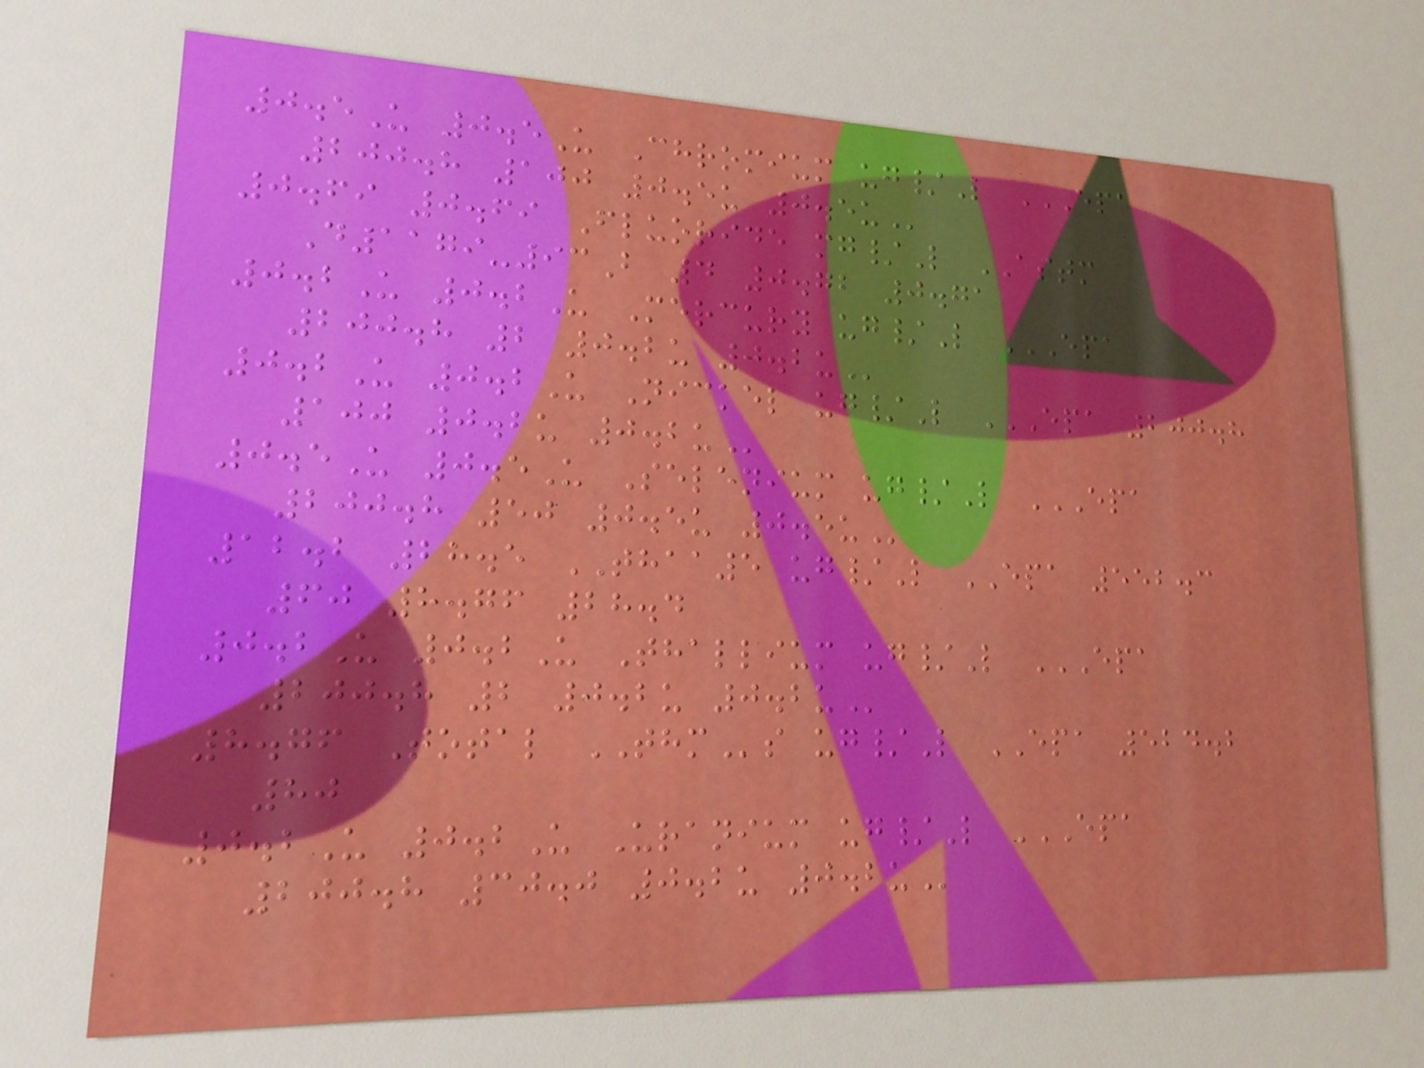0.5U 0.5U Chromium ug/L EPA
200.8 100 0.5U 0.5U
0.69 0.69 Fluoride mg/L ASTM
D1179-93B 4 0.72 0.71
0.2U 0.2U Mercury ug/L EPA
200.8 2 0.2U 0.2U
0.2U 0.2U Nickel ug/L EPA 200.8
100 0.2U 0.2U
0.5U 0.5U Selenium ug/L EPA
200.8 50 0.5U 0.5U
12.2 28.5 THAA5 ug/L EPA 552.3
60 8.76 28.4
0.2U 0.2U Thallium ug/L EPA
200.8 2 0.2U 0.2U
8.76 Total THMs ug/L EPA 524.2
80
0.2U 0.2U Uranium ug/L EPA
200.8 30.0 0.2U 0.2U
